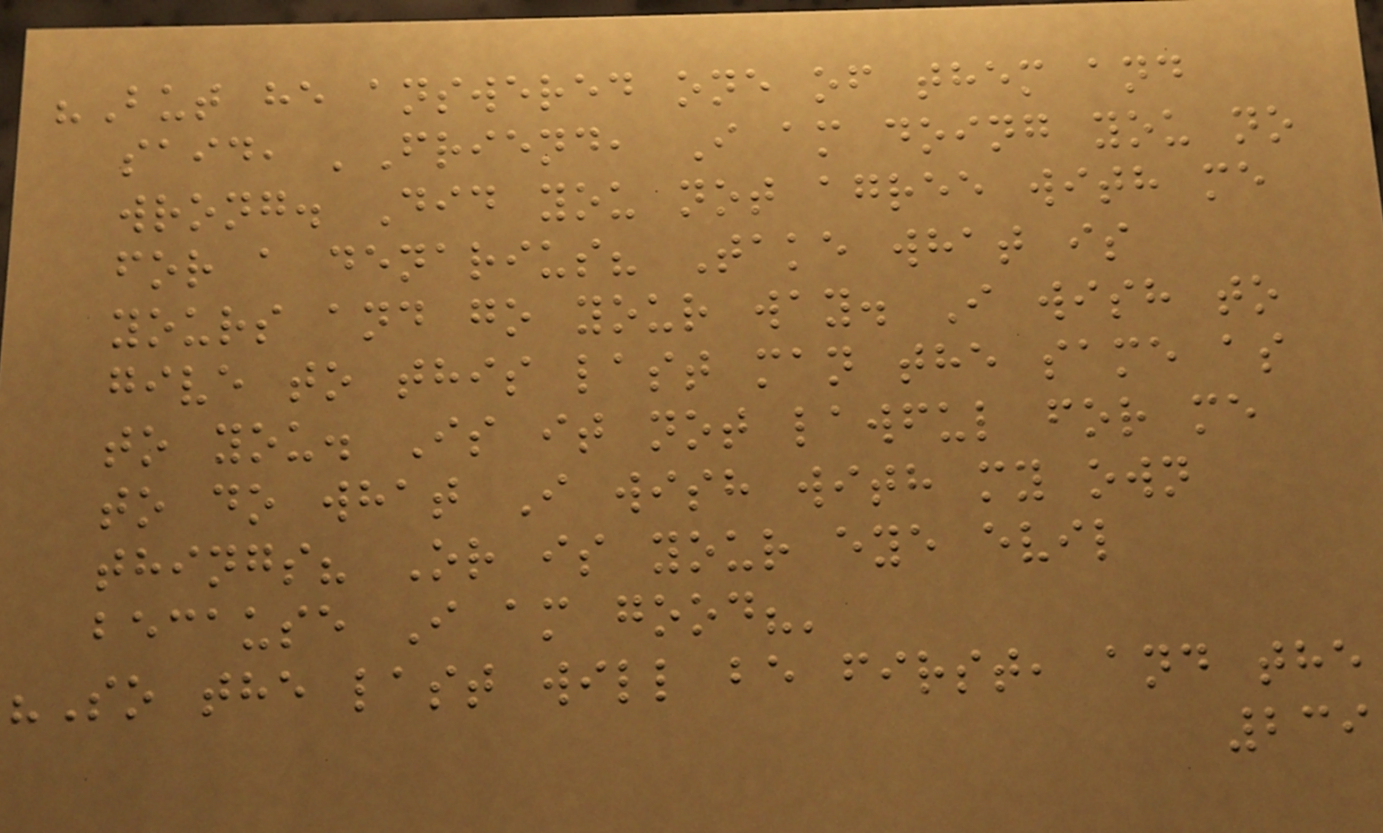"But he answered one of them and
said, 'Friend, I am doing you no
wrong. Did you not agree with me
for a denarius? Take what is
yours and go your way. I wish to
give to this last man the same as
to you. Is it not lawful for me
to do what I wish with my own
things? Or is your eye evil
because I am good?'
"So the last will be first, and the
239
